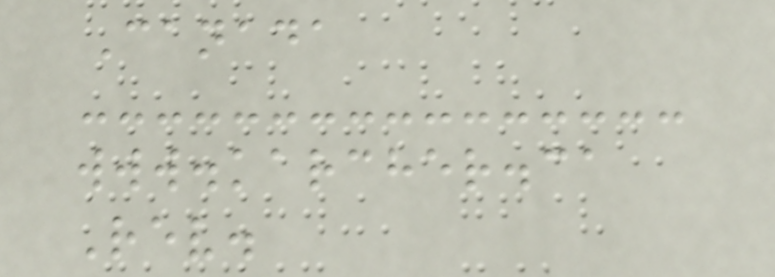Canada
www.karcher.ca
Rev.
